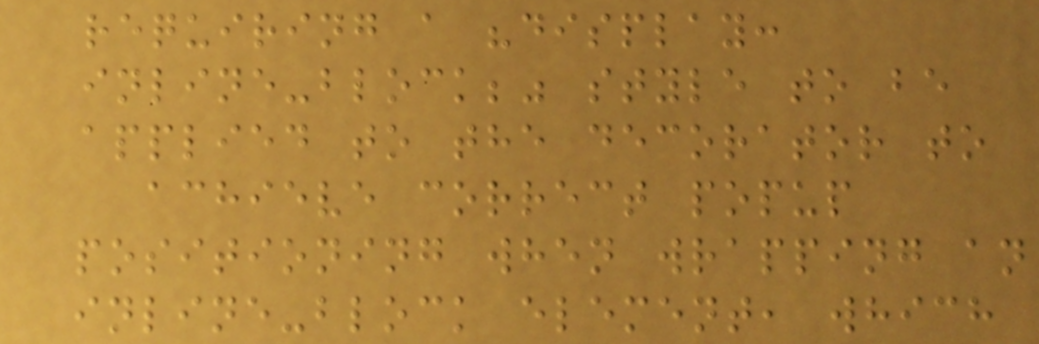requiring a "display:
inline-block;" style to be
applied to the decorator to
achieve correct popup
positioning when wrapping an
inline-block element, which
